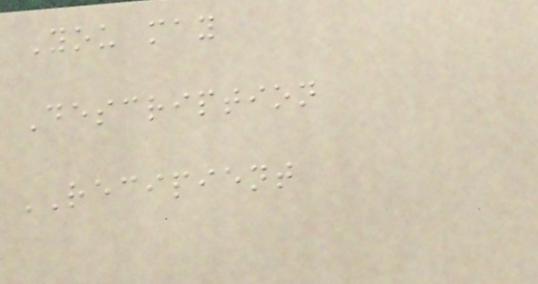You may
Description
RECIPIENT
